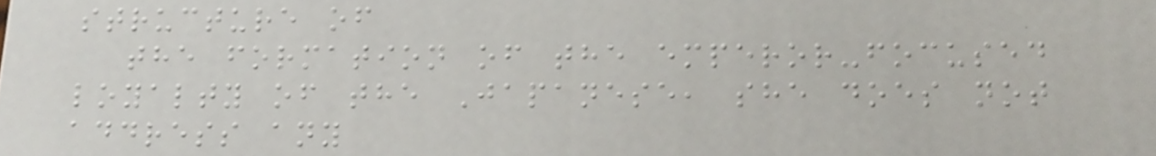structure of
the formation of the emperor-focused
loyalty of the Japanese, she does not
address any
